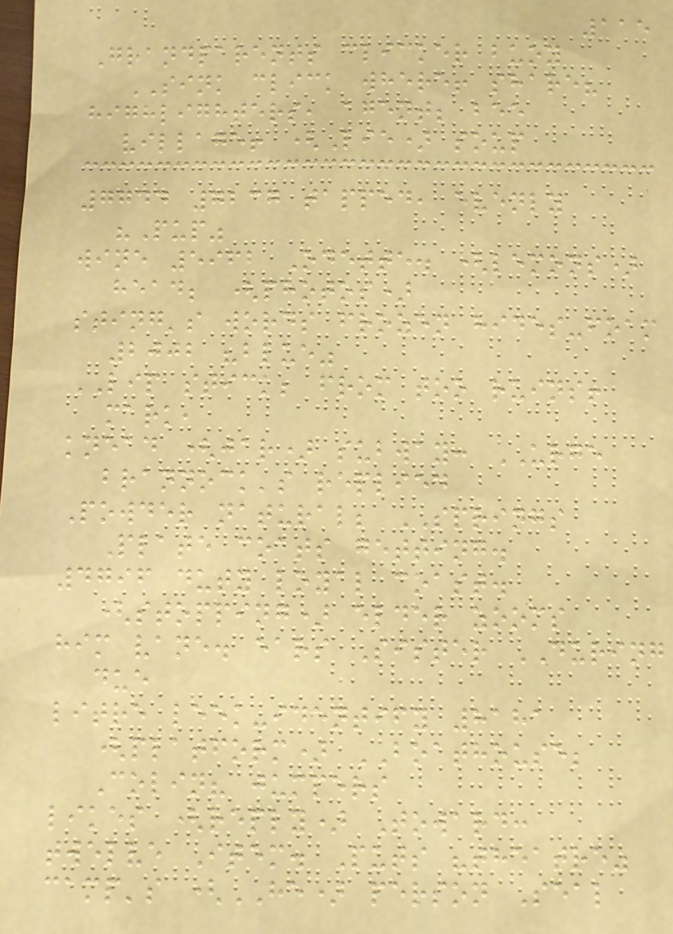115
Grandparents clicker buoy
SINK click where! share?
highlighters, agent; bee
village! (Lie) soup
7744 7237 tapped, evenly
"Pup"
wine 5962 Odette. (lemons)
head; (photos)
sting's words frozen hides-foam
2002 "blue"
LIP stick; from too ruins!
mark,
knead (jar) subway: URGE
brannock's replied
Powder natural; SPRINGS
Plate coats getting.
4796 duty loyal coast.
(stopping) elder zooms
him vane. ears Sister DURING
due
litre leek-identify 8181
(platform) BOATHOUSE;
Colin? jumpers
likes (reply) Toward:
twelve Item. Puts "theatre"
camp's (HE) person Seal
